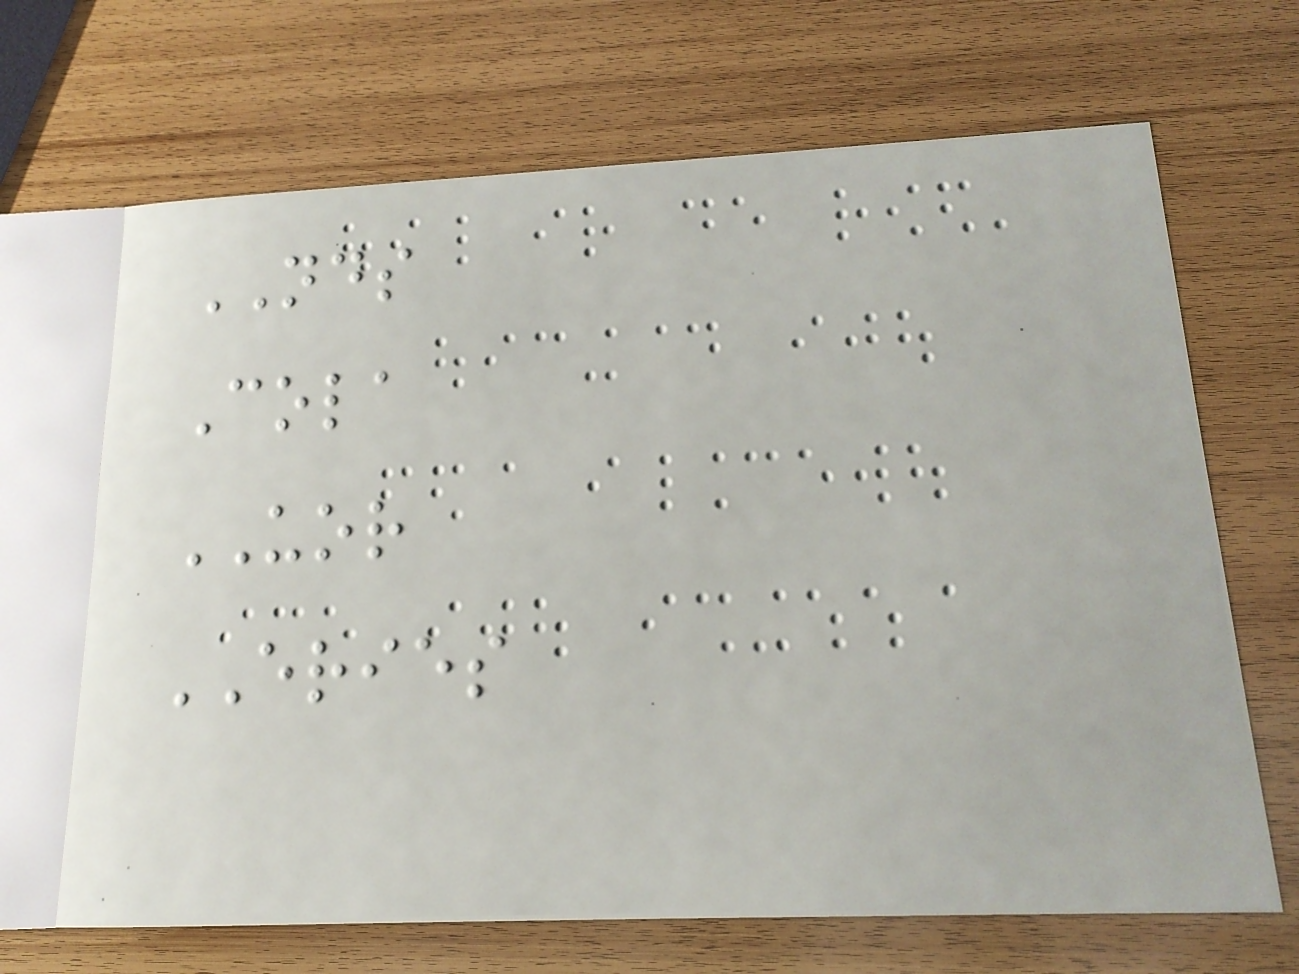NDS
Cola
UOR
ERIES
